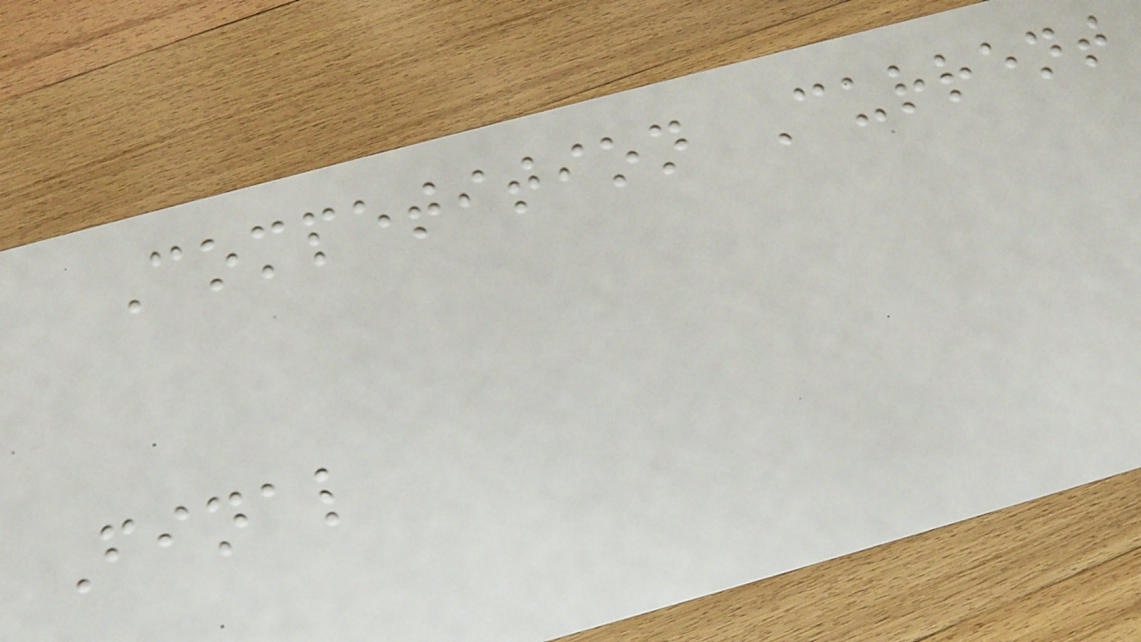Competition Current
Final
